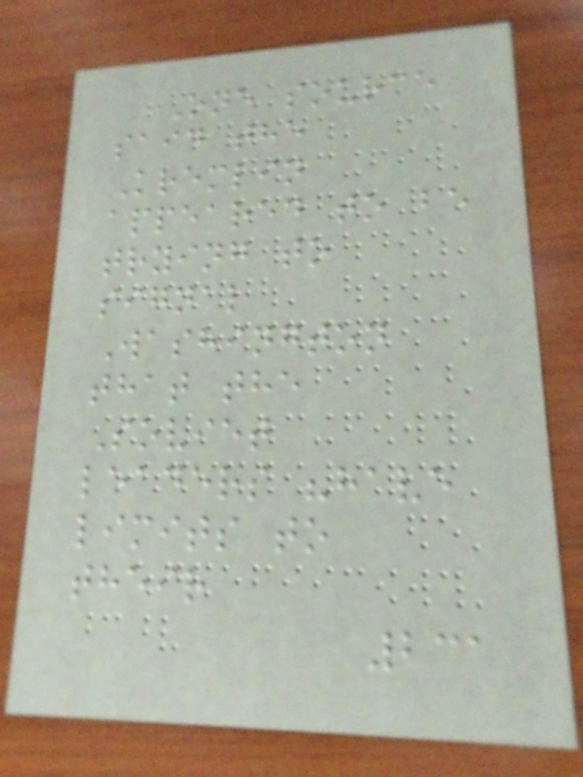One source
said the
Kremlin
appeared to be
trying to
signal
Washington
that the
Soviet
leaders "have
limits to
their
231
